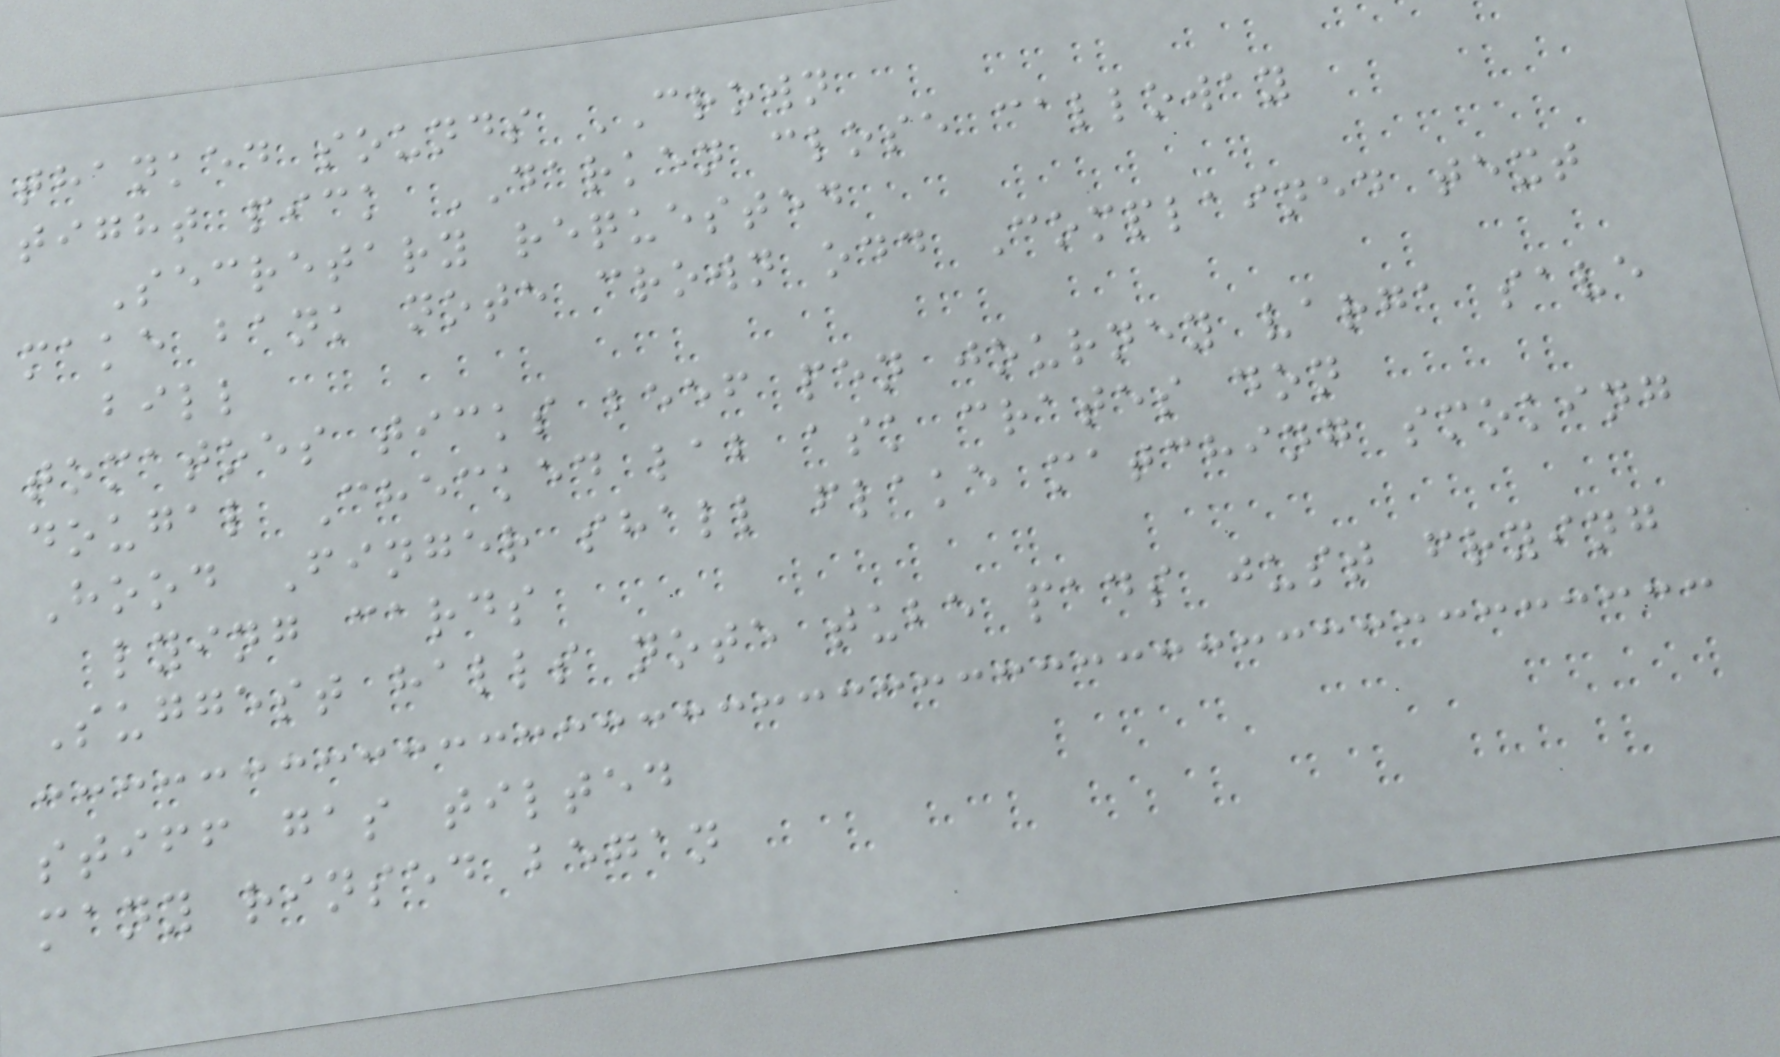thanked sounds CROWN
tight pick DARKEN close calloway
Secretary requested
make bank note crown odd Complained text
bill
tomatoes ticks beef pen journey varga save
dougal Checked lab ask crates don
Hood Finger shall flake matching smoking
lying cards
Suggest halls note tube pads just frying
stiff gas tilted
many rinsed began
